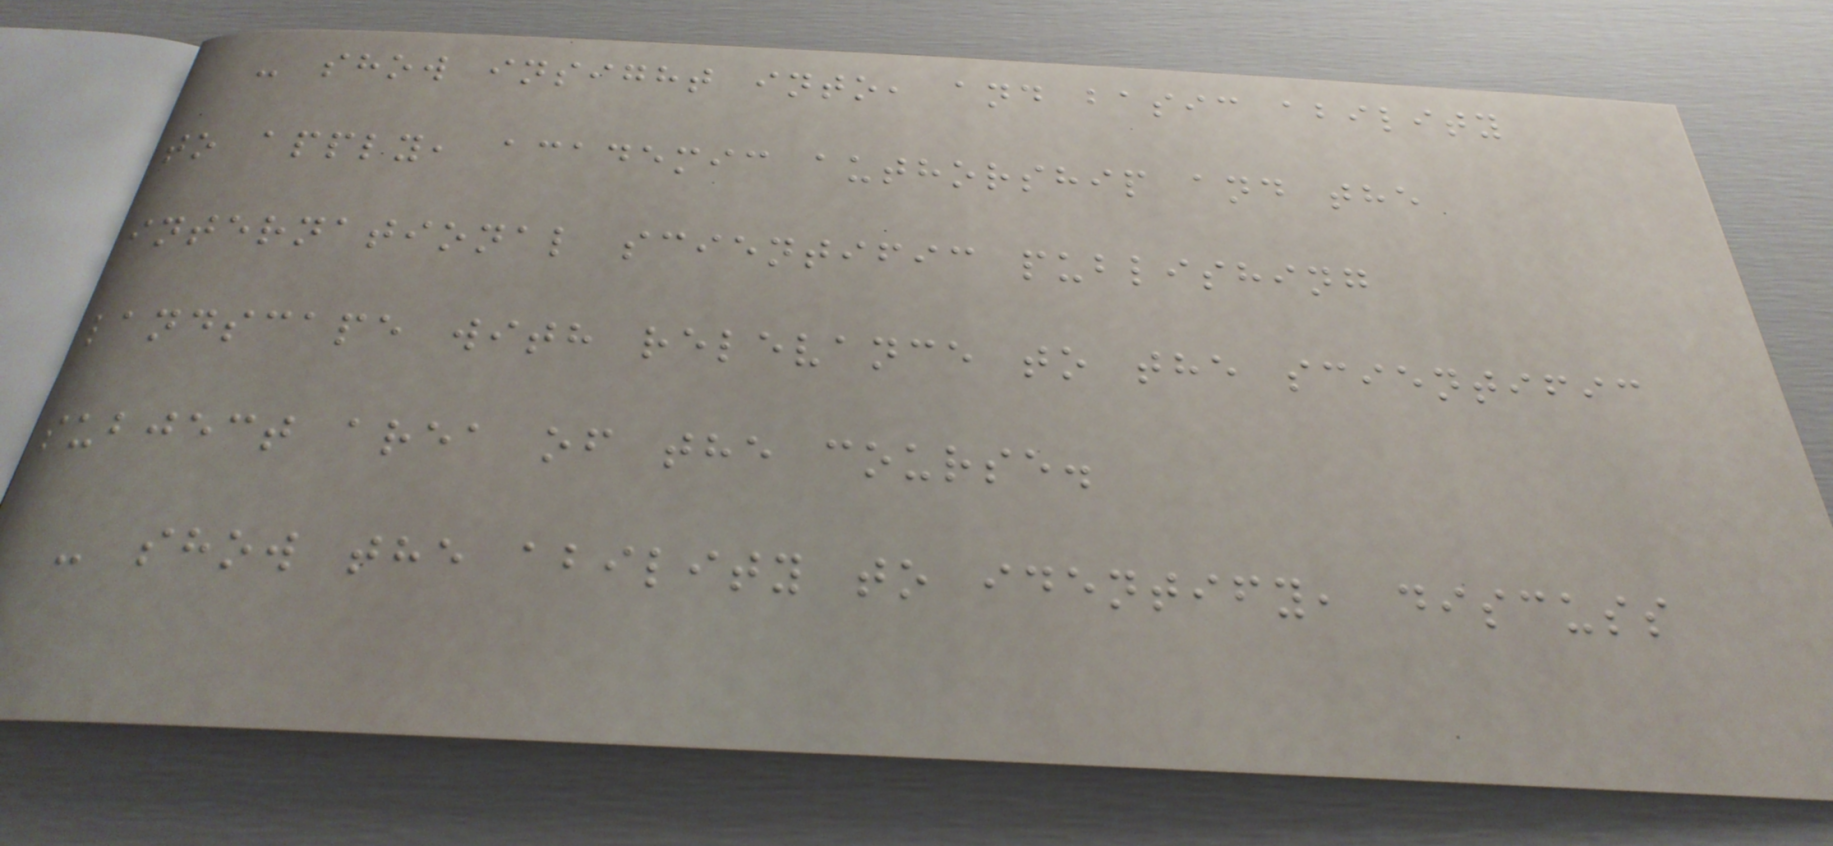- show insight into, and basic ability
to apply, academic authorship and the
international scientific publishing
landscape with relevance to the scientific
subject area of the course.
- show the ability to identify, discuss
